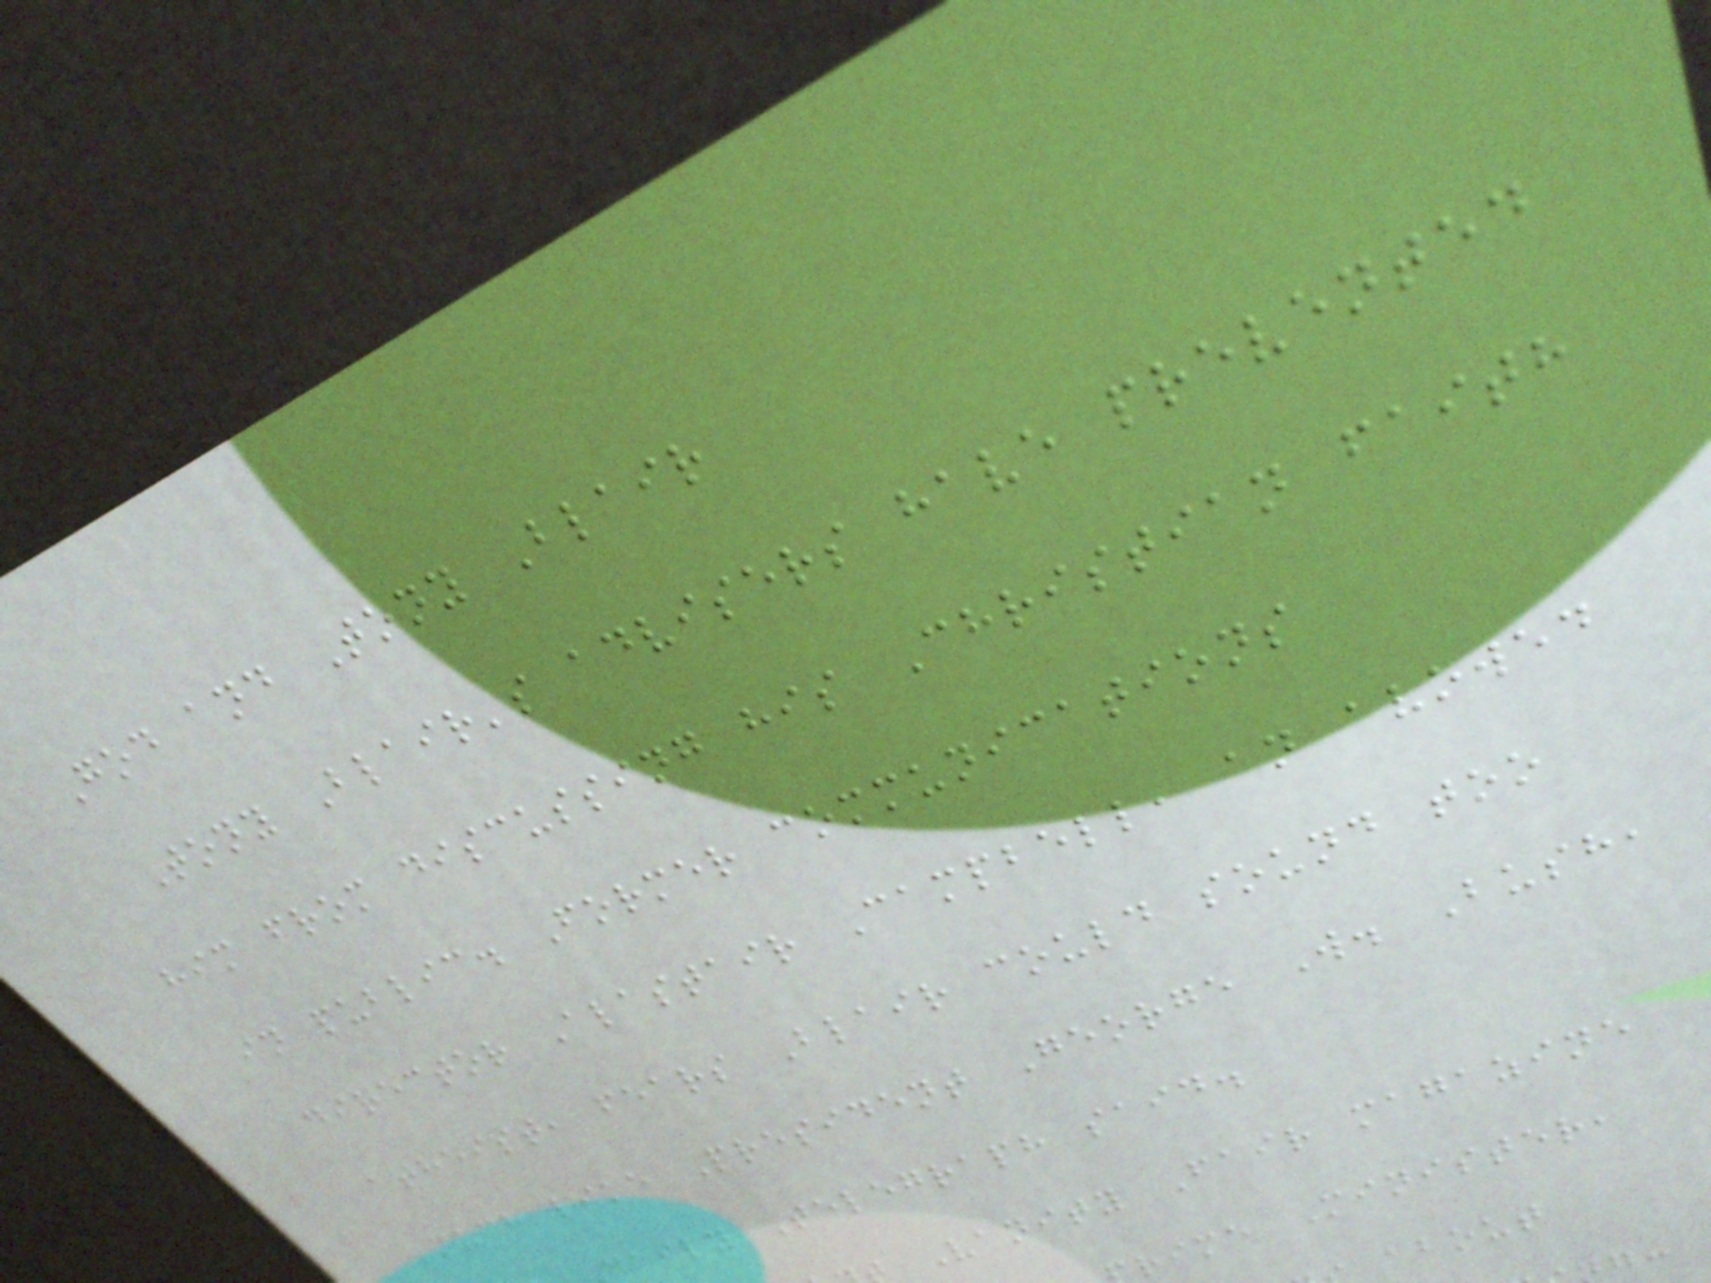God and Tony Blair
Tony Blair's advisers have prevented
him from discussing his Christian faith
in public. Former communications
director Alastair Campbell, an avowed
atheist, fears Blair could sound too
much like President George W. Bush,
daily Telegraph said.
Vanity Fair magazine
rime Minister,
